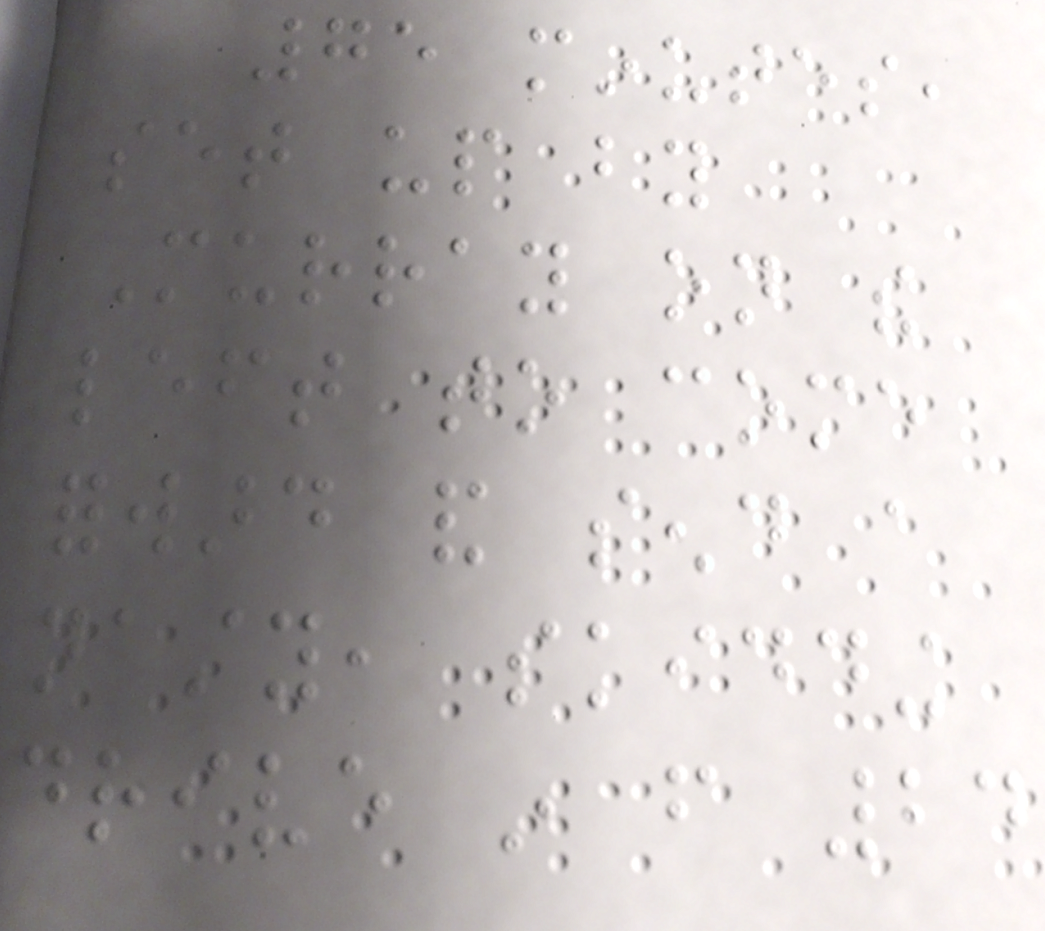75 minutes,
set up by
Murray on the
left to come
forward and send a
nasty, skidding
drive in from 24
